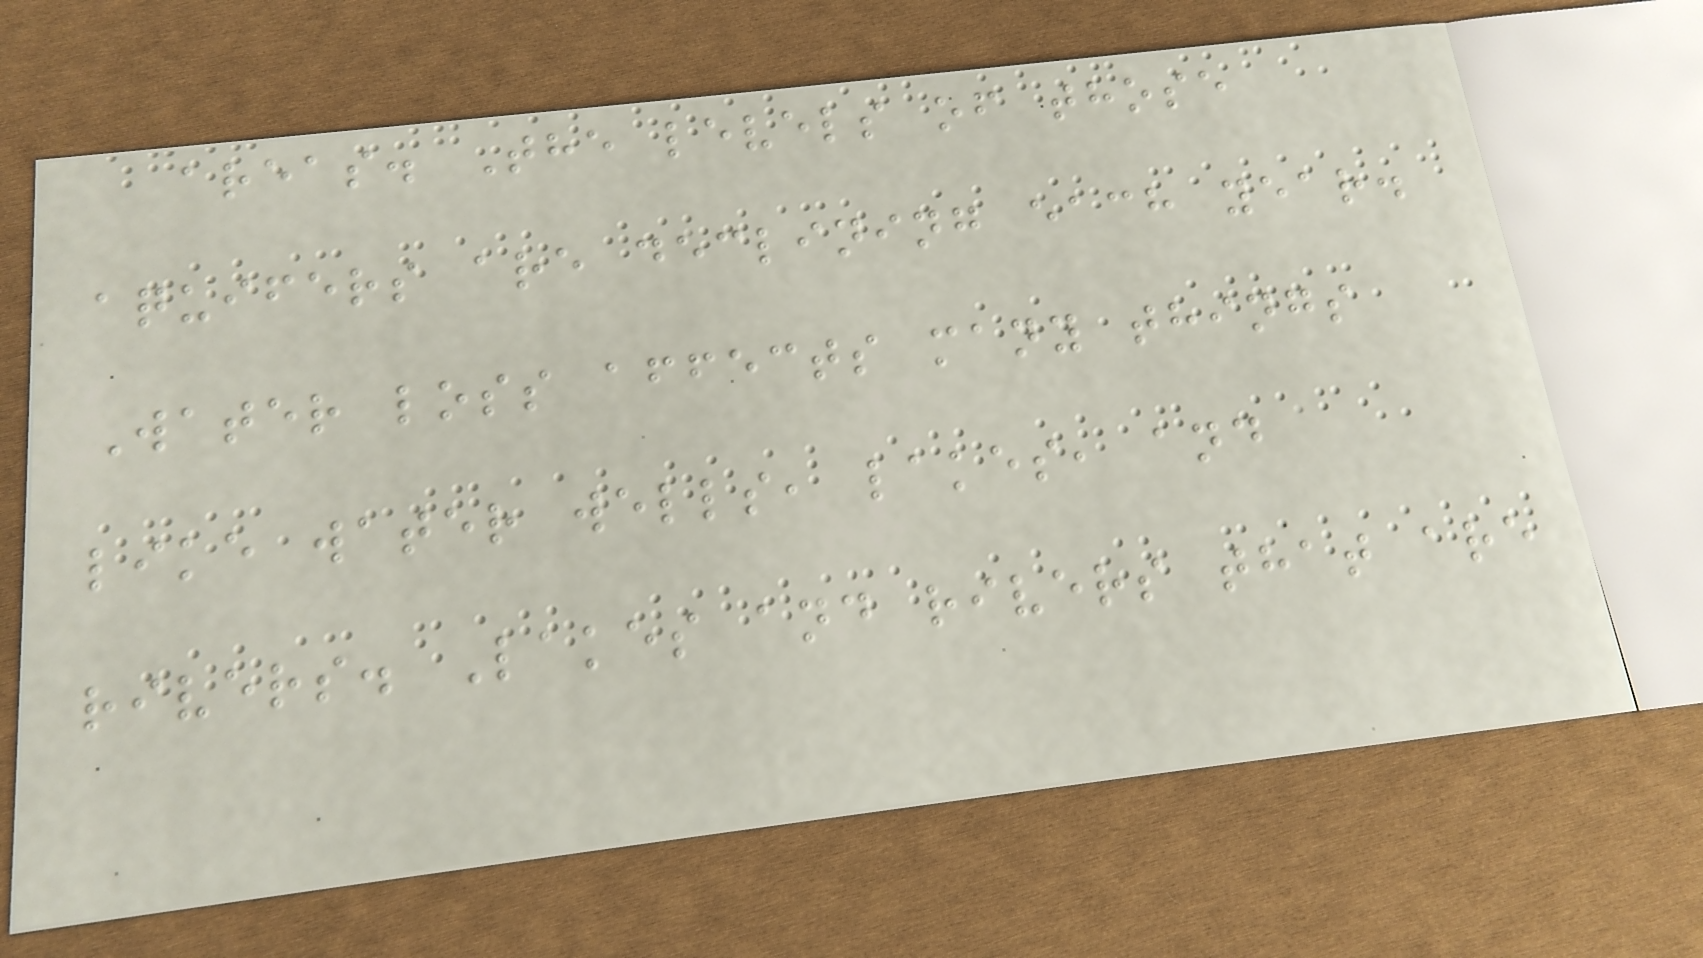areas. The levels of those
aquifers are declining each year.
Water loss affects many things
like water wells, lakes, and
rivers. Lakes and rivers that are
